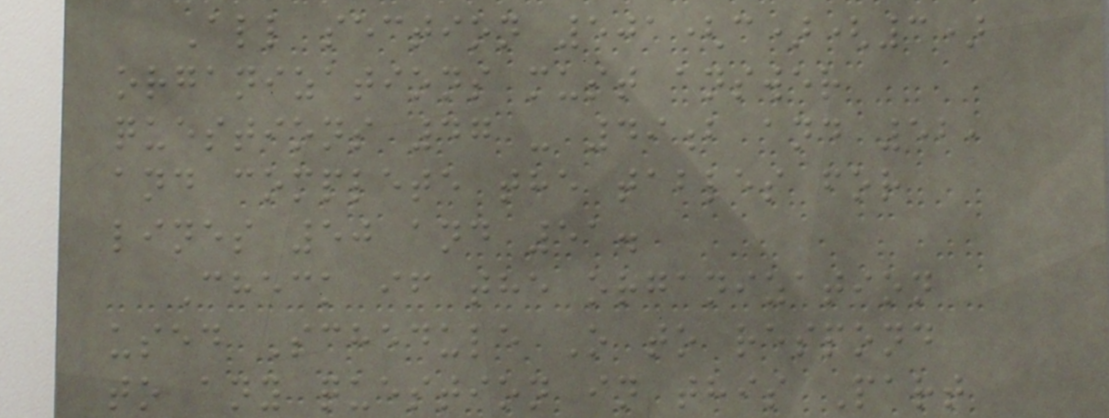All section 501(c)(3)
organizations must answer
questions 47 - 49b and 52,
and complete the tables for
lines 50 and 51.
Check if the organization
used Schedule O to respond
to any question in this Part
